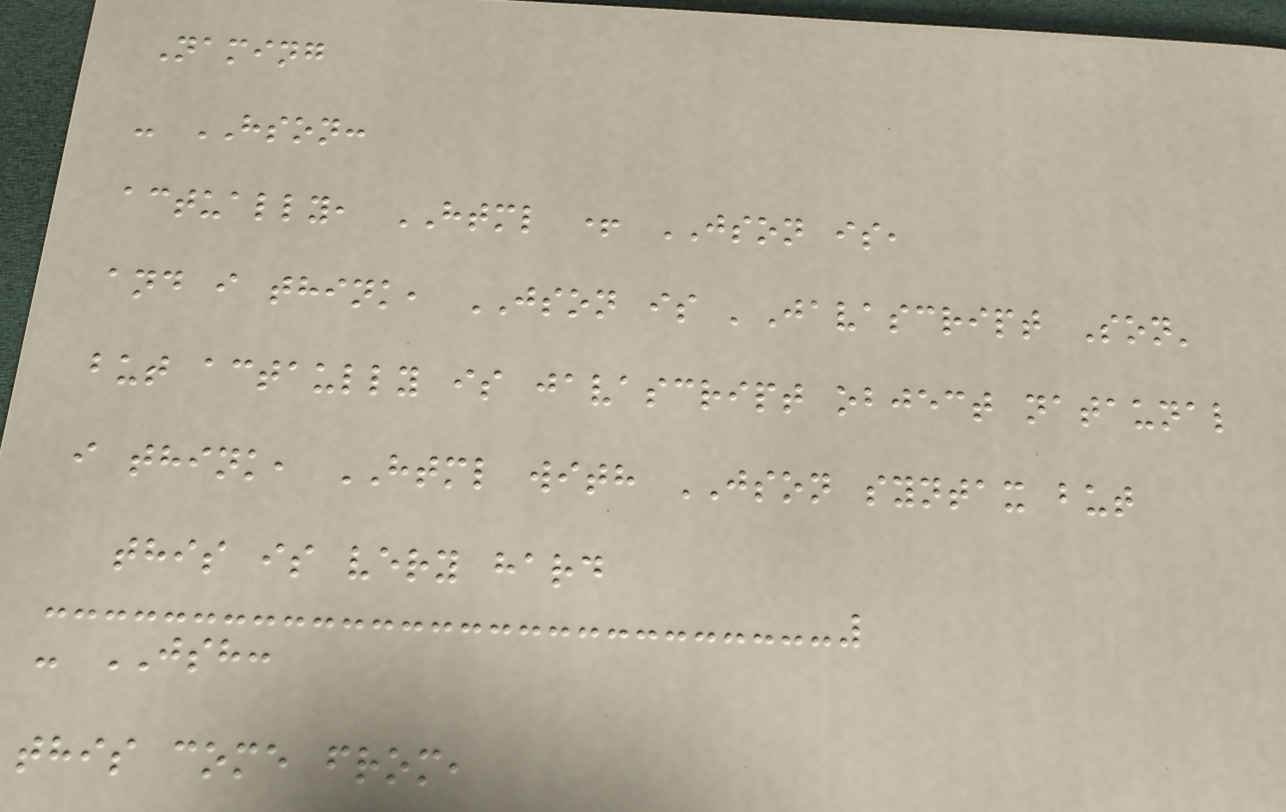Naming
- HSON:
actually, HTML + JSON is,
and i think, JSON is 'Javascript Son'
but actaully is javascript object nataunal
i think, HTML with JSON syntax but
this is very hard
- JSH:
this come from,
